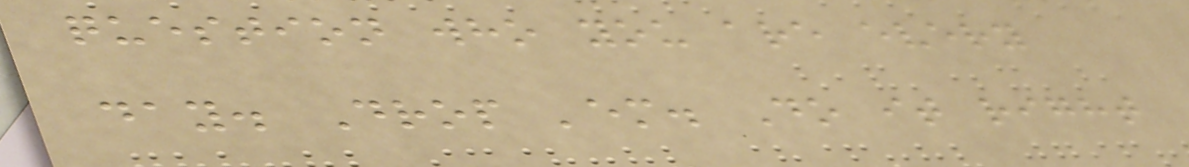question who you are every
day. Drop 'em. Do it right
